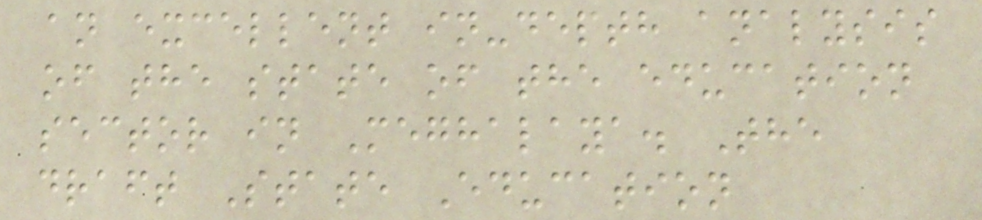an excellent in-depth analysis
of the state of the education
sector in Meghalaya. The
draft State Education
